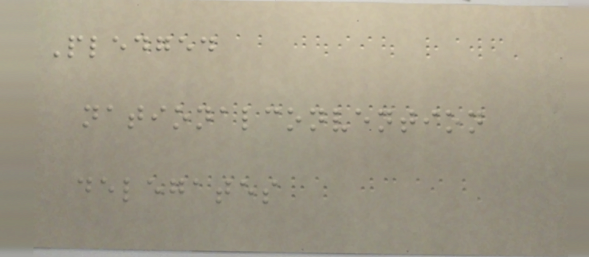Pledged
nationalconvention
delegates
